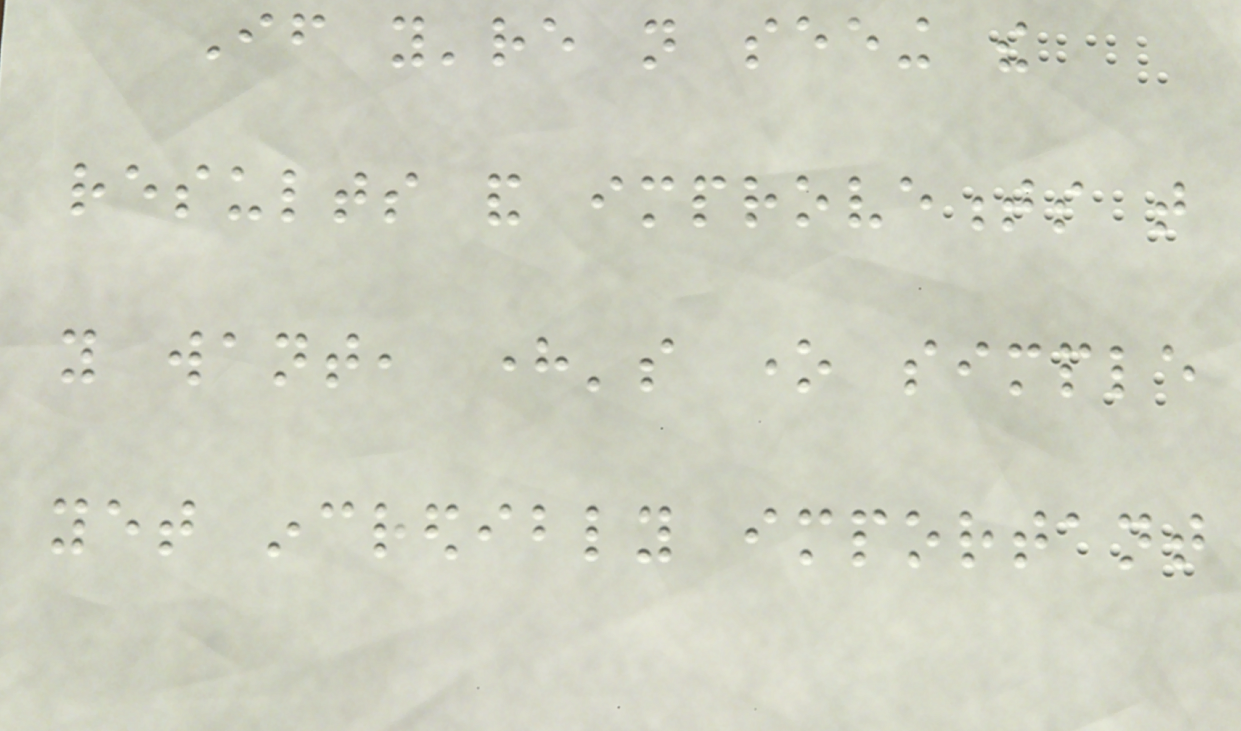If you're not seeing the
results and improvements that
you want, here's one simple
yet incredibly important
